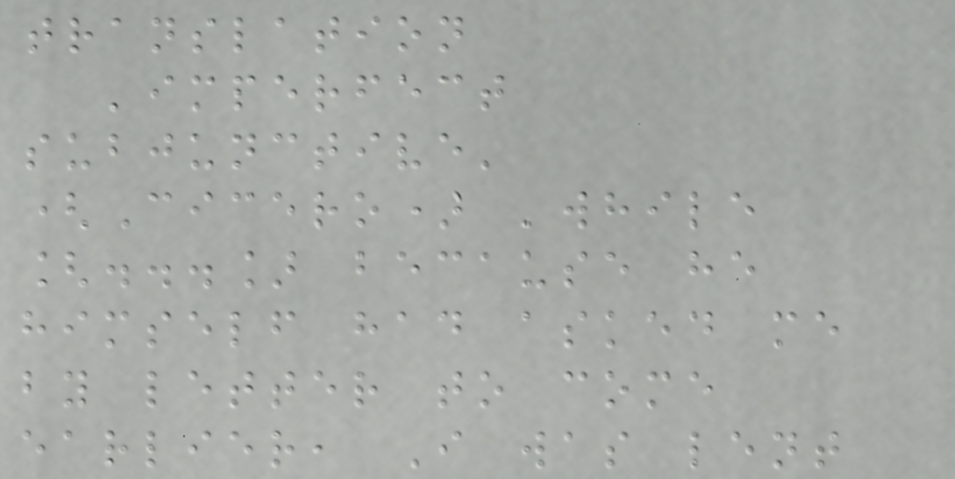translation
'imperfect
subjunctive'
(Cicero) 'while
[...] because he
himself had asked me
by letter to come
earlier, I was lent
